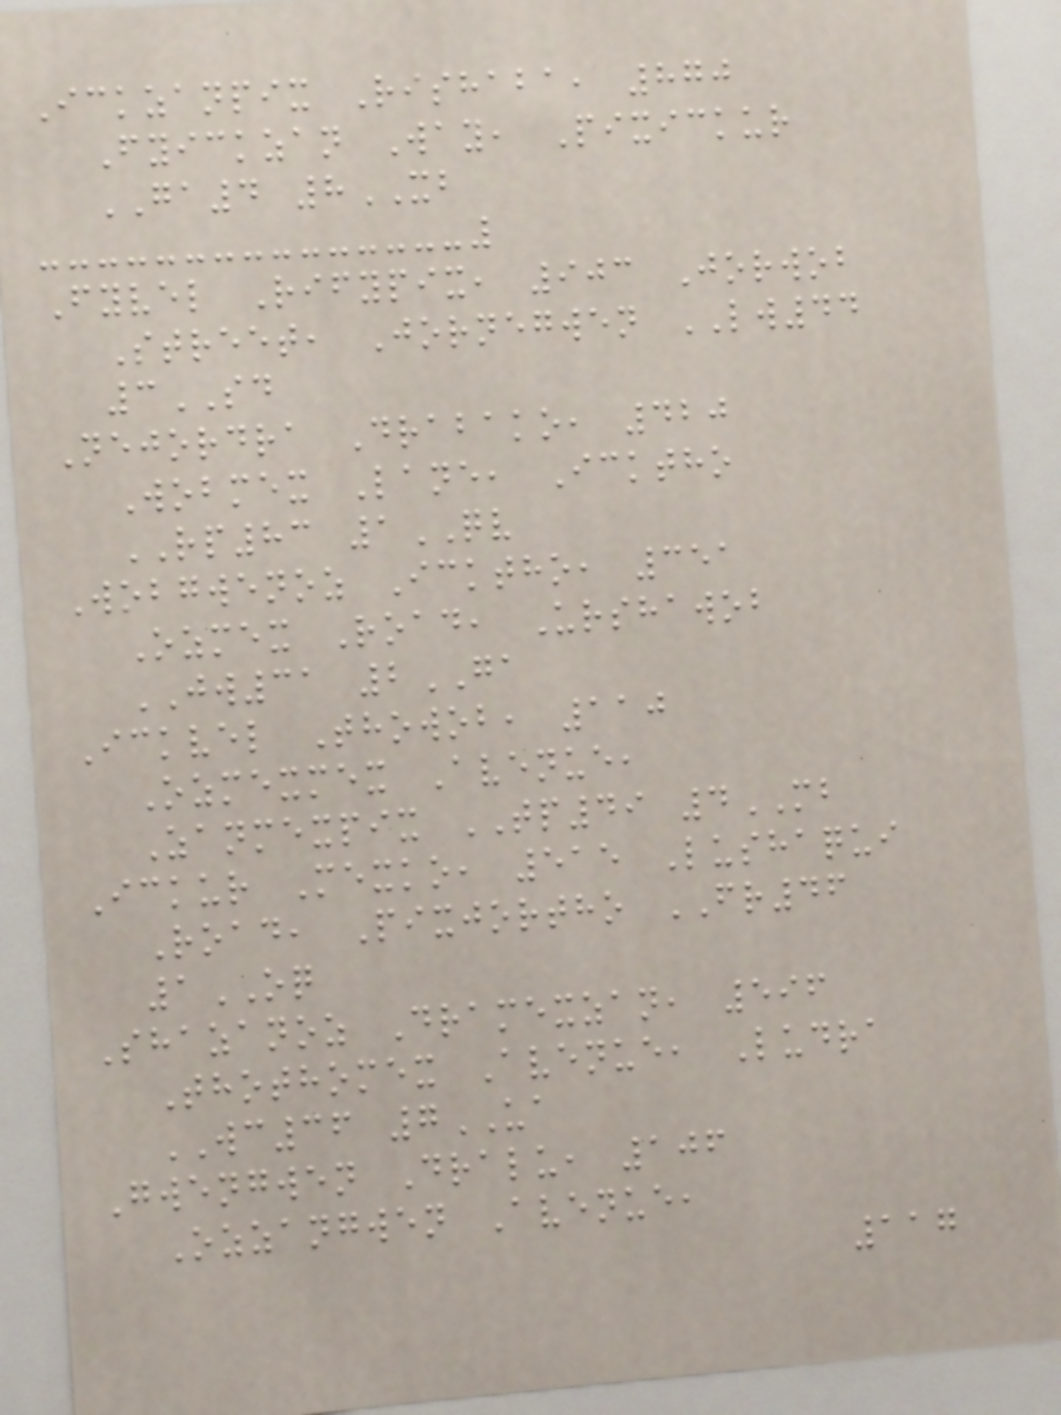Ickzanpix Rishaba, 870
Fyickzan Way, Pixickur
GA4 8XB
Fyvel Rifypix, 903 Jorwob
Street, Jornegwen LW44
3SD
Nejordra Drabako, 420
Wobmex Lane, Icktho
RP83 1QV
Wobgwenoz Icktho, 351
Ozmex Road, Urshawob
JW31 2GA
Ickvel Thowob, 110
Ozmexmex Avenue,
Zanmexpix TP49 4MB
Ickur Mexko, 515 Lushaqui
Road, Pixjortho FR46
1OQ
Shazanoz Dramexzan, 596
Thothomex Avenue, Ludra
WC36 7UA
Gwengwen Dralu, 106
Ozzangwen Avenue,
117
